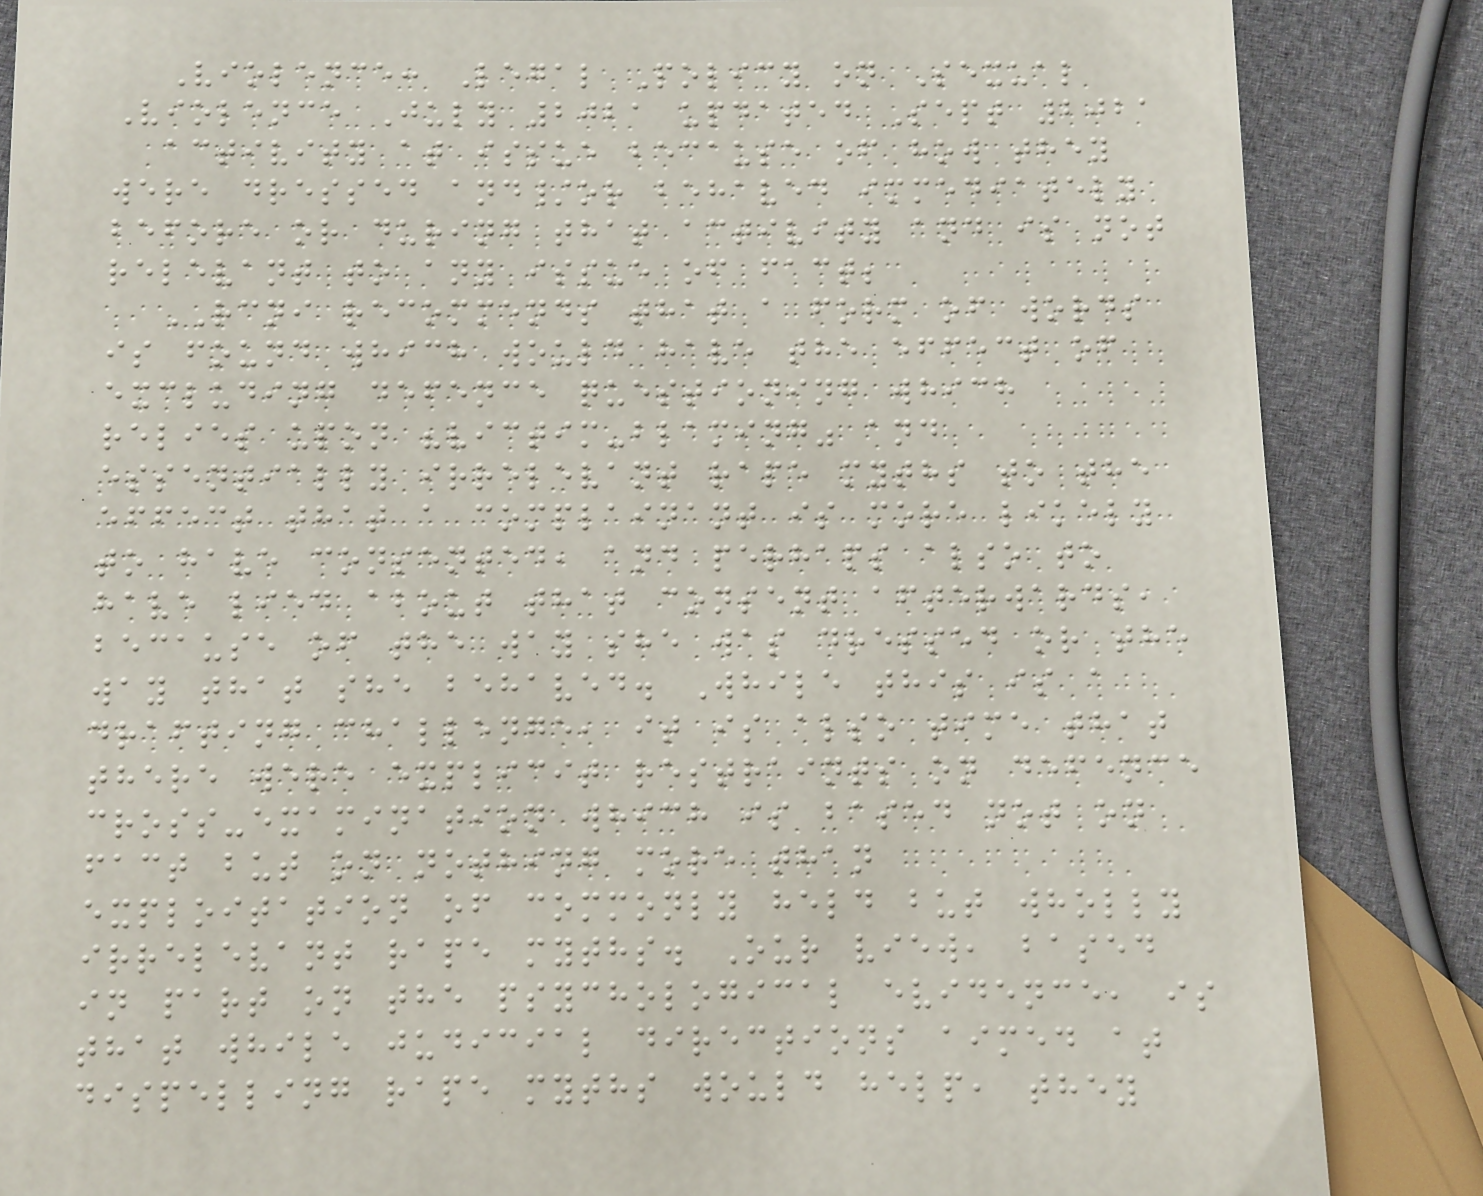Violence: Legal Policy on Sexual
Violence July 2021 updated Sept 2021
activity at issue because of how they
were dressed and/or behaved immediately
before or during that activity and is not
relevant to any issue of fact;
RCNI recommends that a form of words
is found which would have the effect of
excluding defence questioning which
relies upon "victim-blaming" and
essentially irrelevant rape myths to the
effect that a complainant is more likely
to have consented, and perhaps also to
have lied about that consent afterwards,
because of the way she was dressed or the
way that she behaved. While this is a
drafting challenge, it is also time that
there were explicit restraints on defence
cross-examination which is based not on
fact but on nothing more than
exploitation of commonly held but wholly
irrelevant rape myths. Our view, based
in part on the psychological evidence, is
that while judicial directions aimed at
dispelling rape myths would help, they
